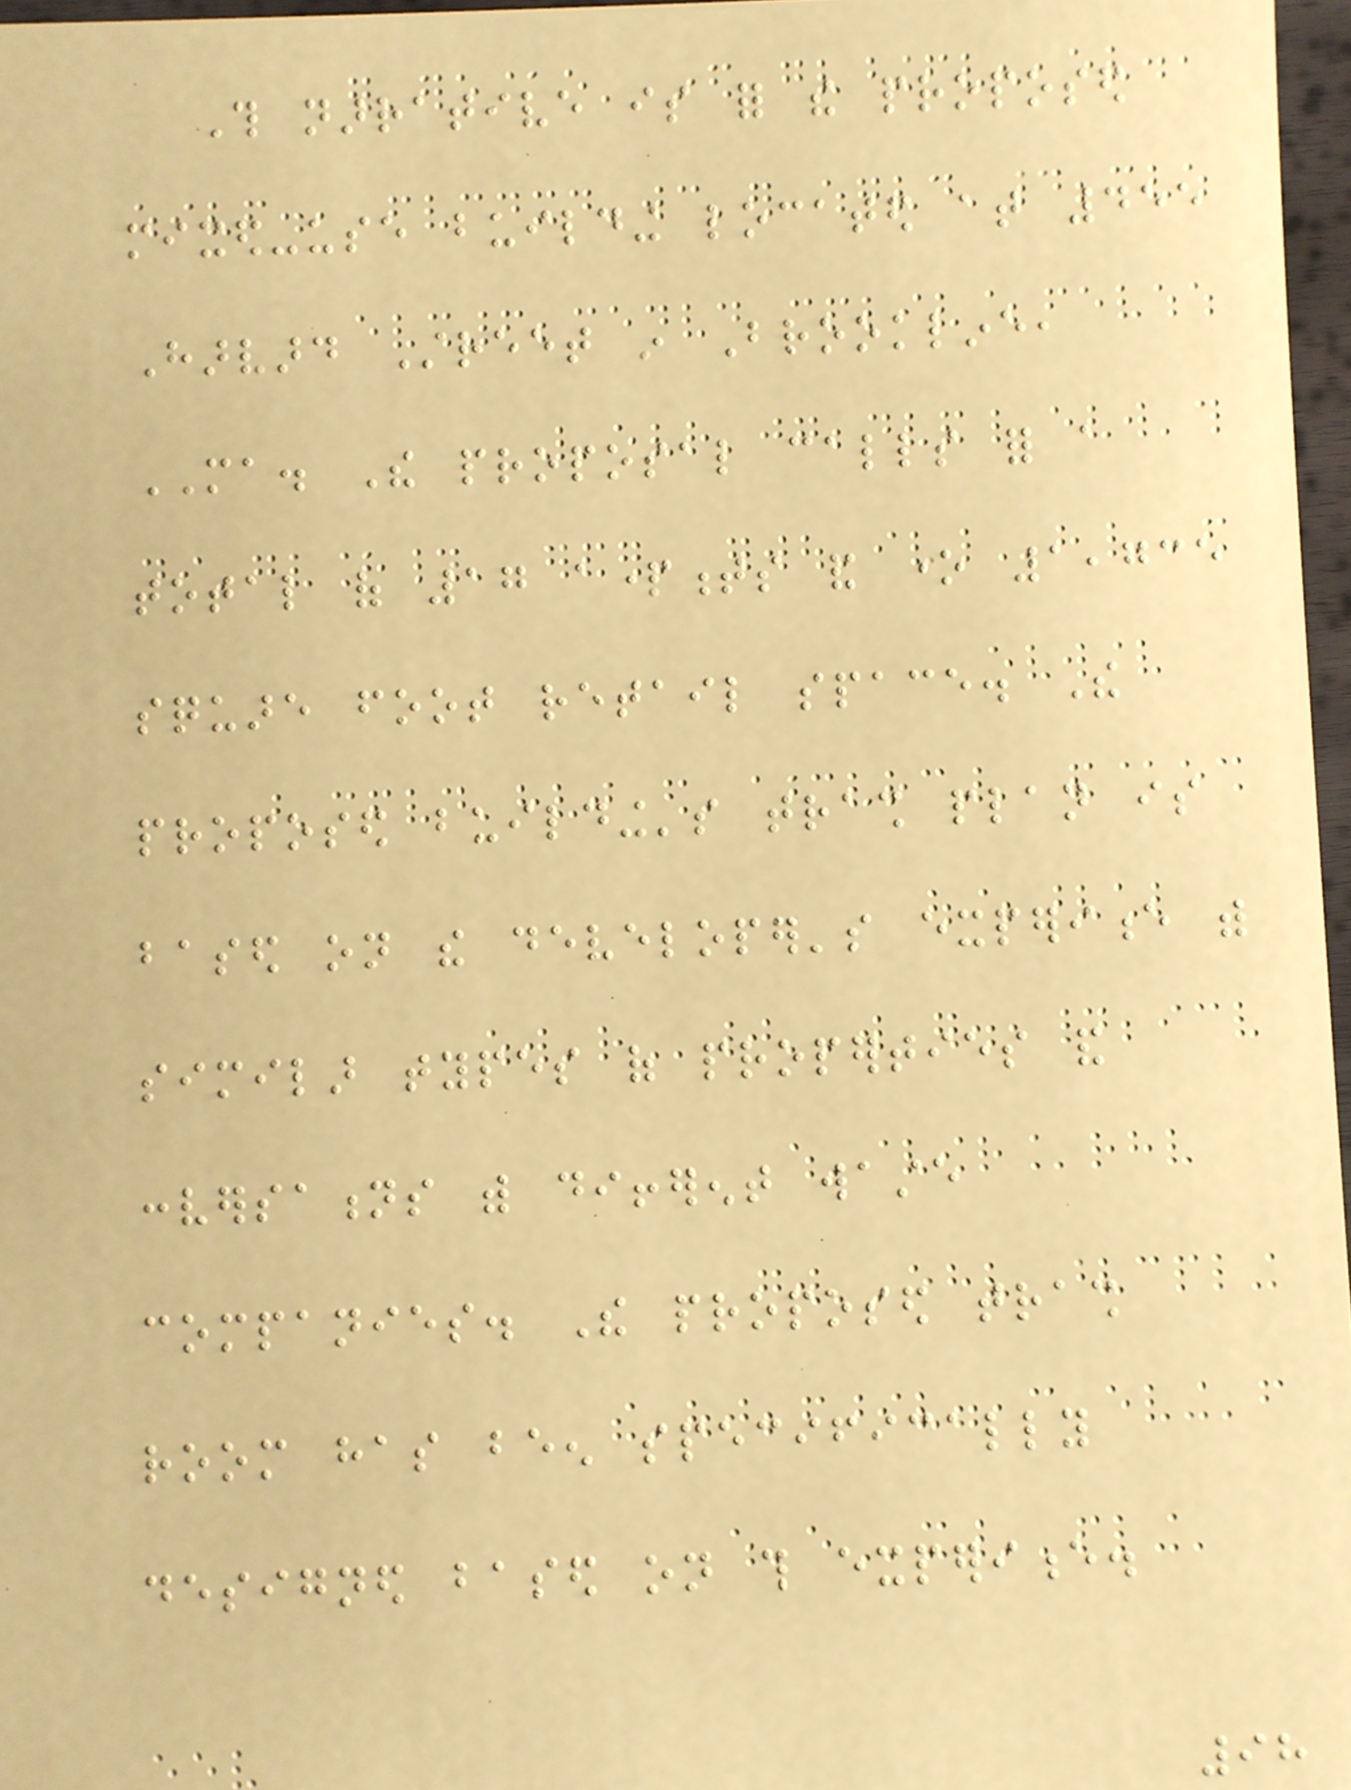This narrative is for the proposed
mixed-use building located at 455
Harvard Street in Brookline,
MA. The proposal calls for a
total of 17 apartments and one 1,735
square foot retail space. The
proposed building's trash plan is
based on the developer's experience with
similar types of properties and
conversations with different waste
companies. The proposed trash
room has been specifically
designed based on this experience.
98
